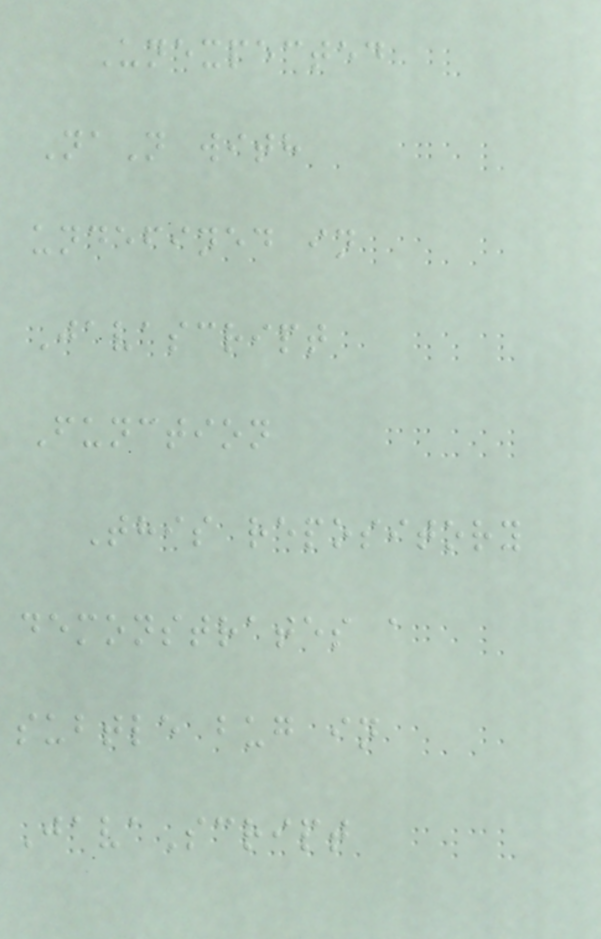Unexpected
NaN with
undefined in
Javascript
Function
This repository
demonstrates a
subtle bug in
JavaScript
